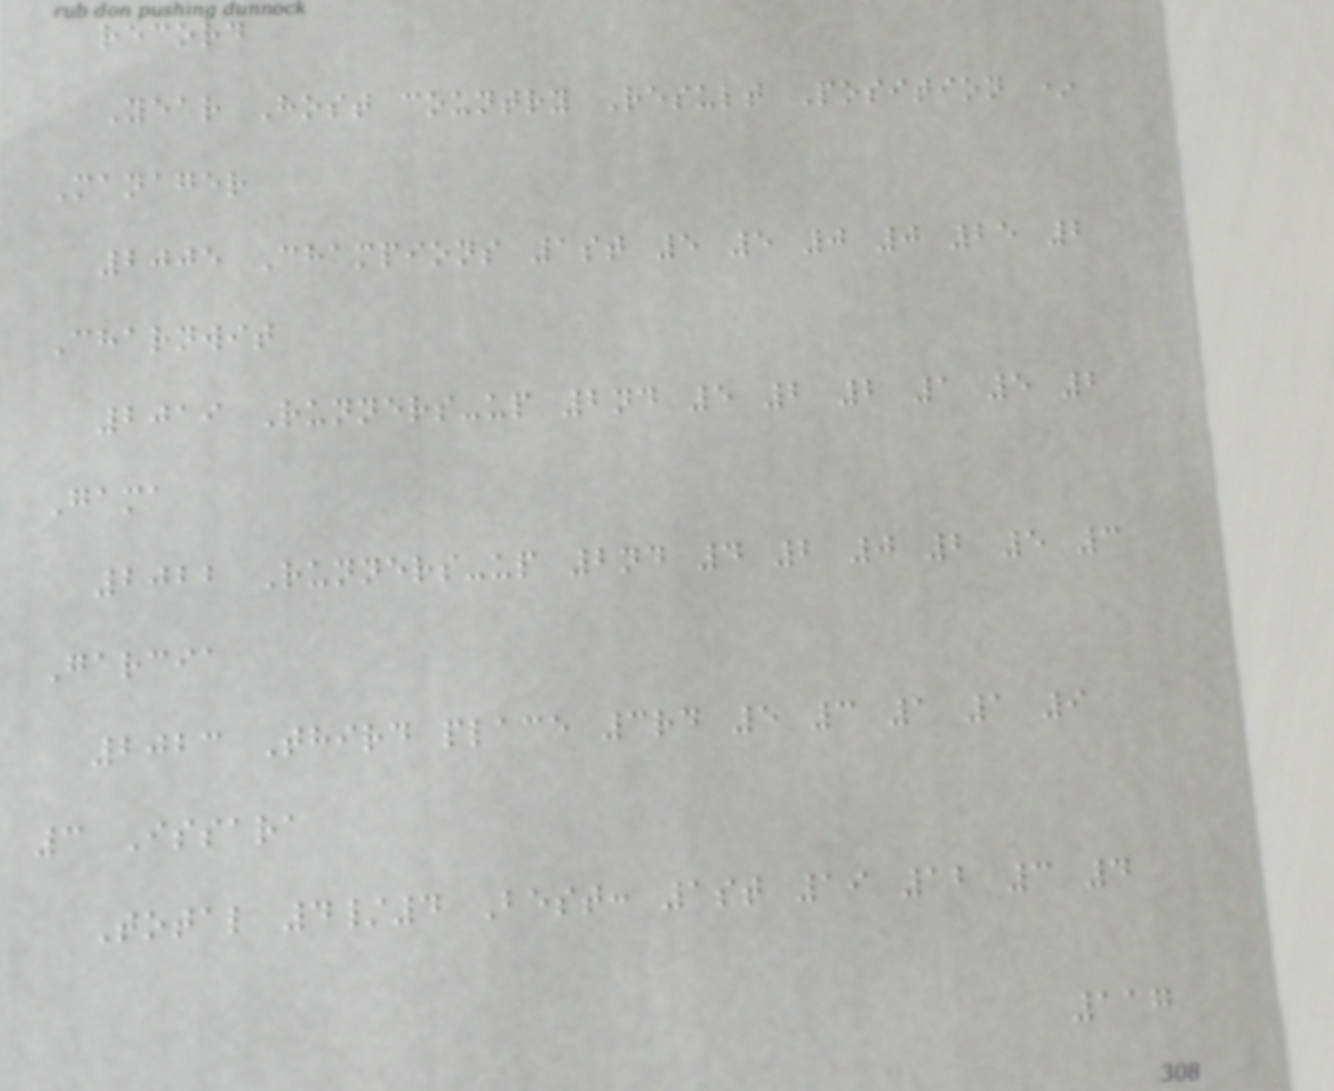record
Year Host country Result Position *
Manager
2005 Champions 1st 5 5 0 0 25 2
Charnwit
2019 Runners-up 2nd 5 2 2 1 5 2
Gama
2022 Runners-up 2nd 4 2 0 2 5 3
Garcia
2023 Third place 3rd 5 3 1 1 9
3 Issara
Total 4/4 Best: 1st 19 12 3 4
117
